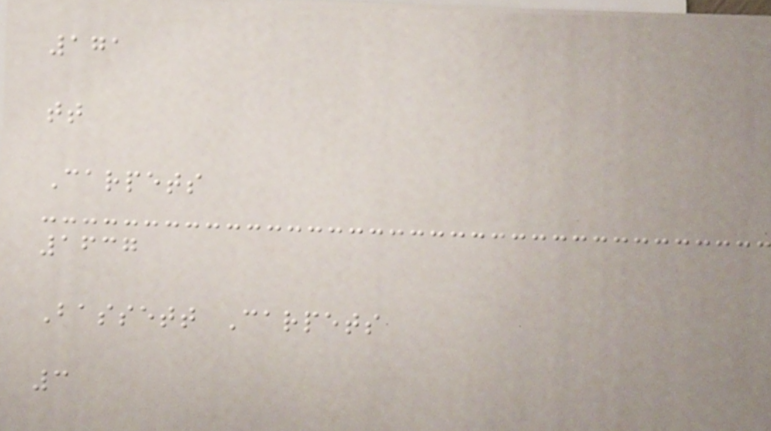171
tt
Carpets
1637
Bassett Carpets
3
